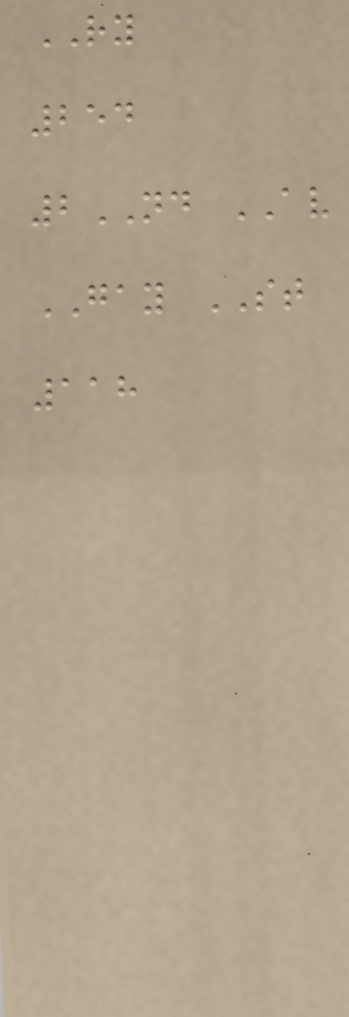RY
254
2ND AV
GAY ST
118
